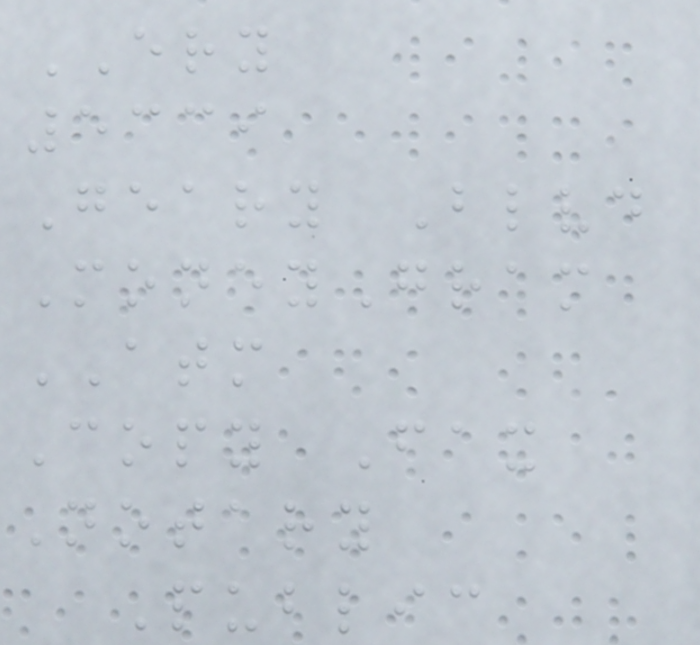ERY
5339
Geary Blvd
MoneyGram
ATM
Copy Fax
Notary
Public
